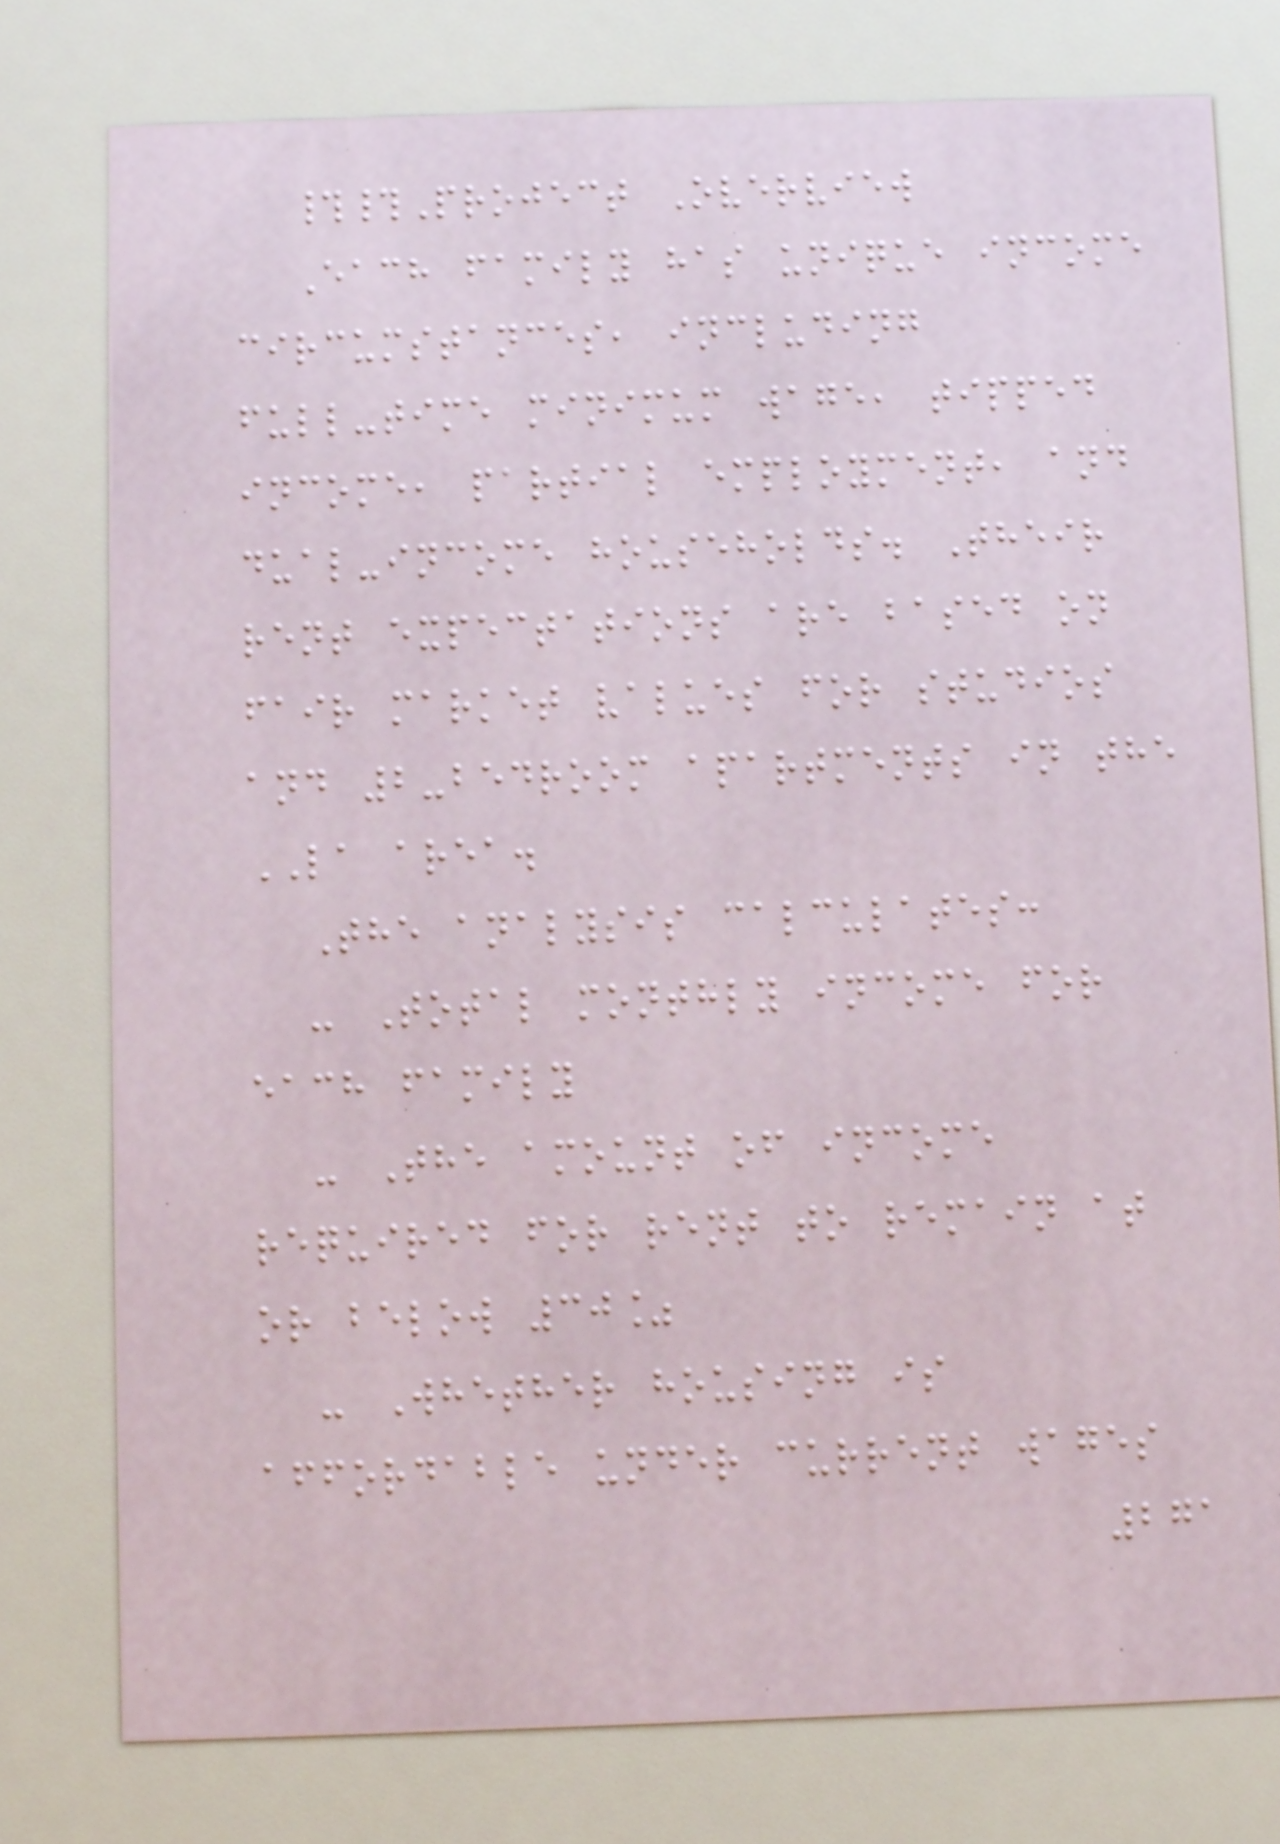##Project Overview
Each family has unique income
circumstances, including
full-time minimum wage, tipped
income, partial employment, and
dual-income households. Their
rent expectations are based on
fair market values for studios
and 2-bedroom apartments in the
LA area.
The analysis calculates:
- Total monthly income for
each family
- The amount of income
required for rent to remain at
or below 30%
- Whether housing is
affordable under current wages
271
